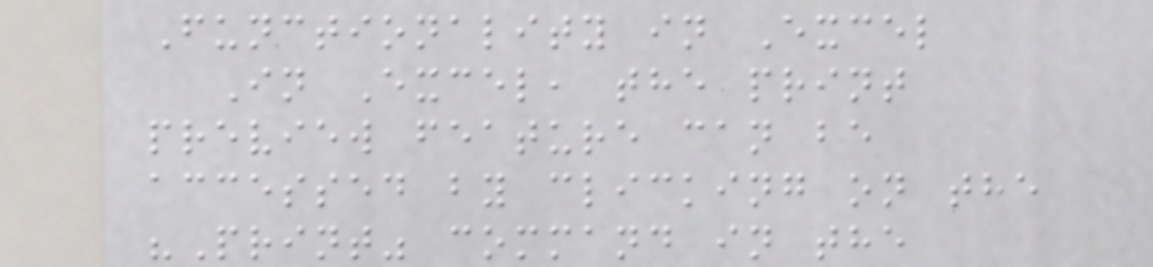Functionality in Excel
In Excel, the print
preview feature can be
accessed by clicking on the
"Print" command in the
